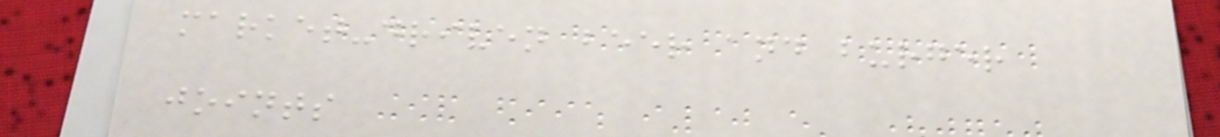market-driven beer and burger
joints
